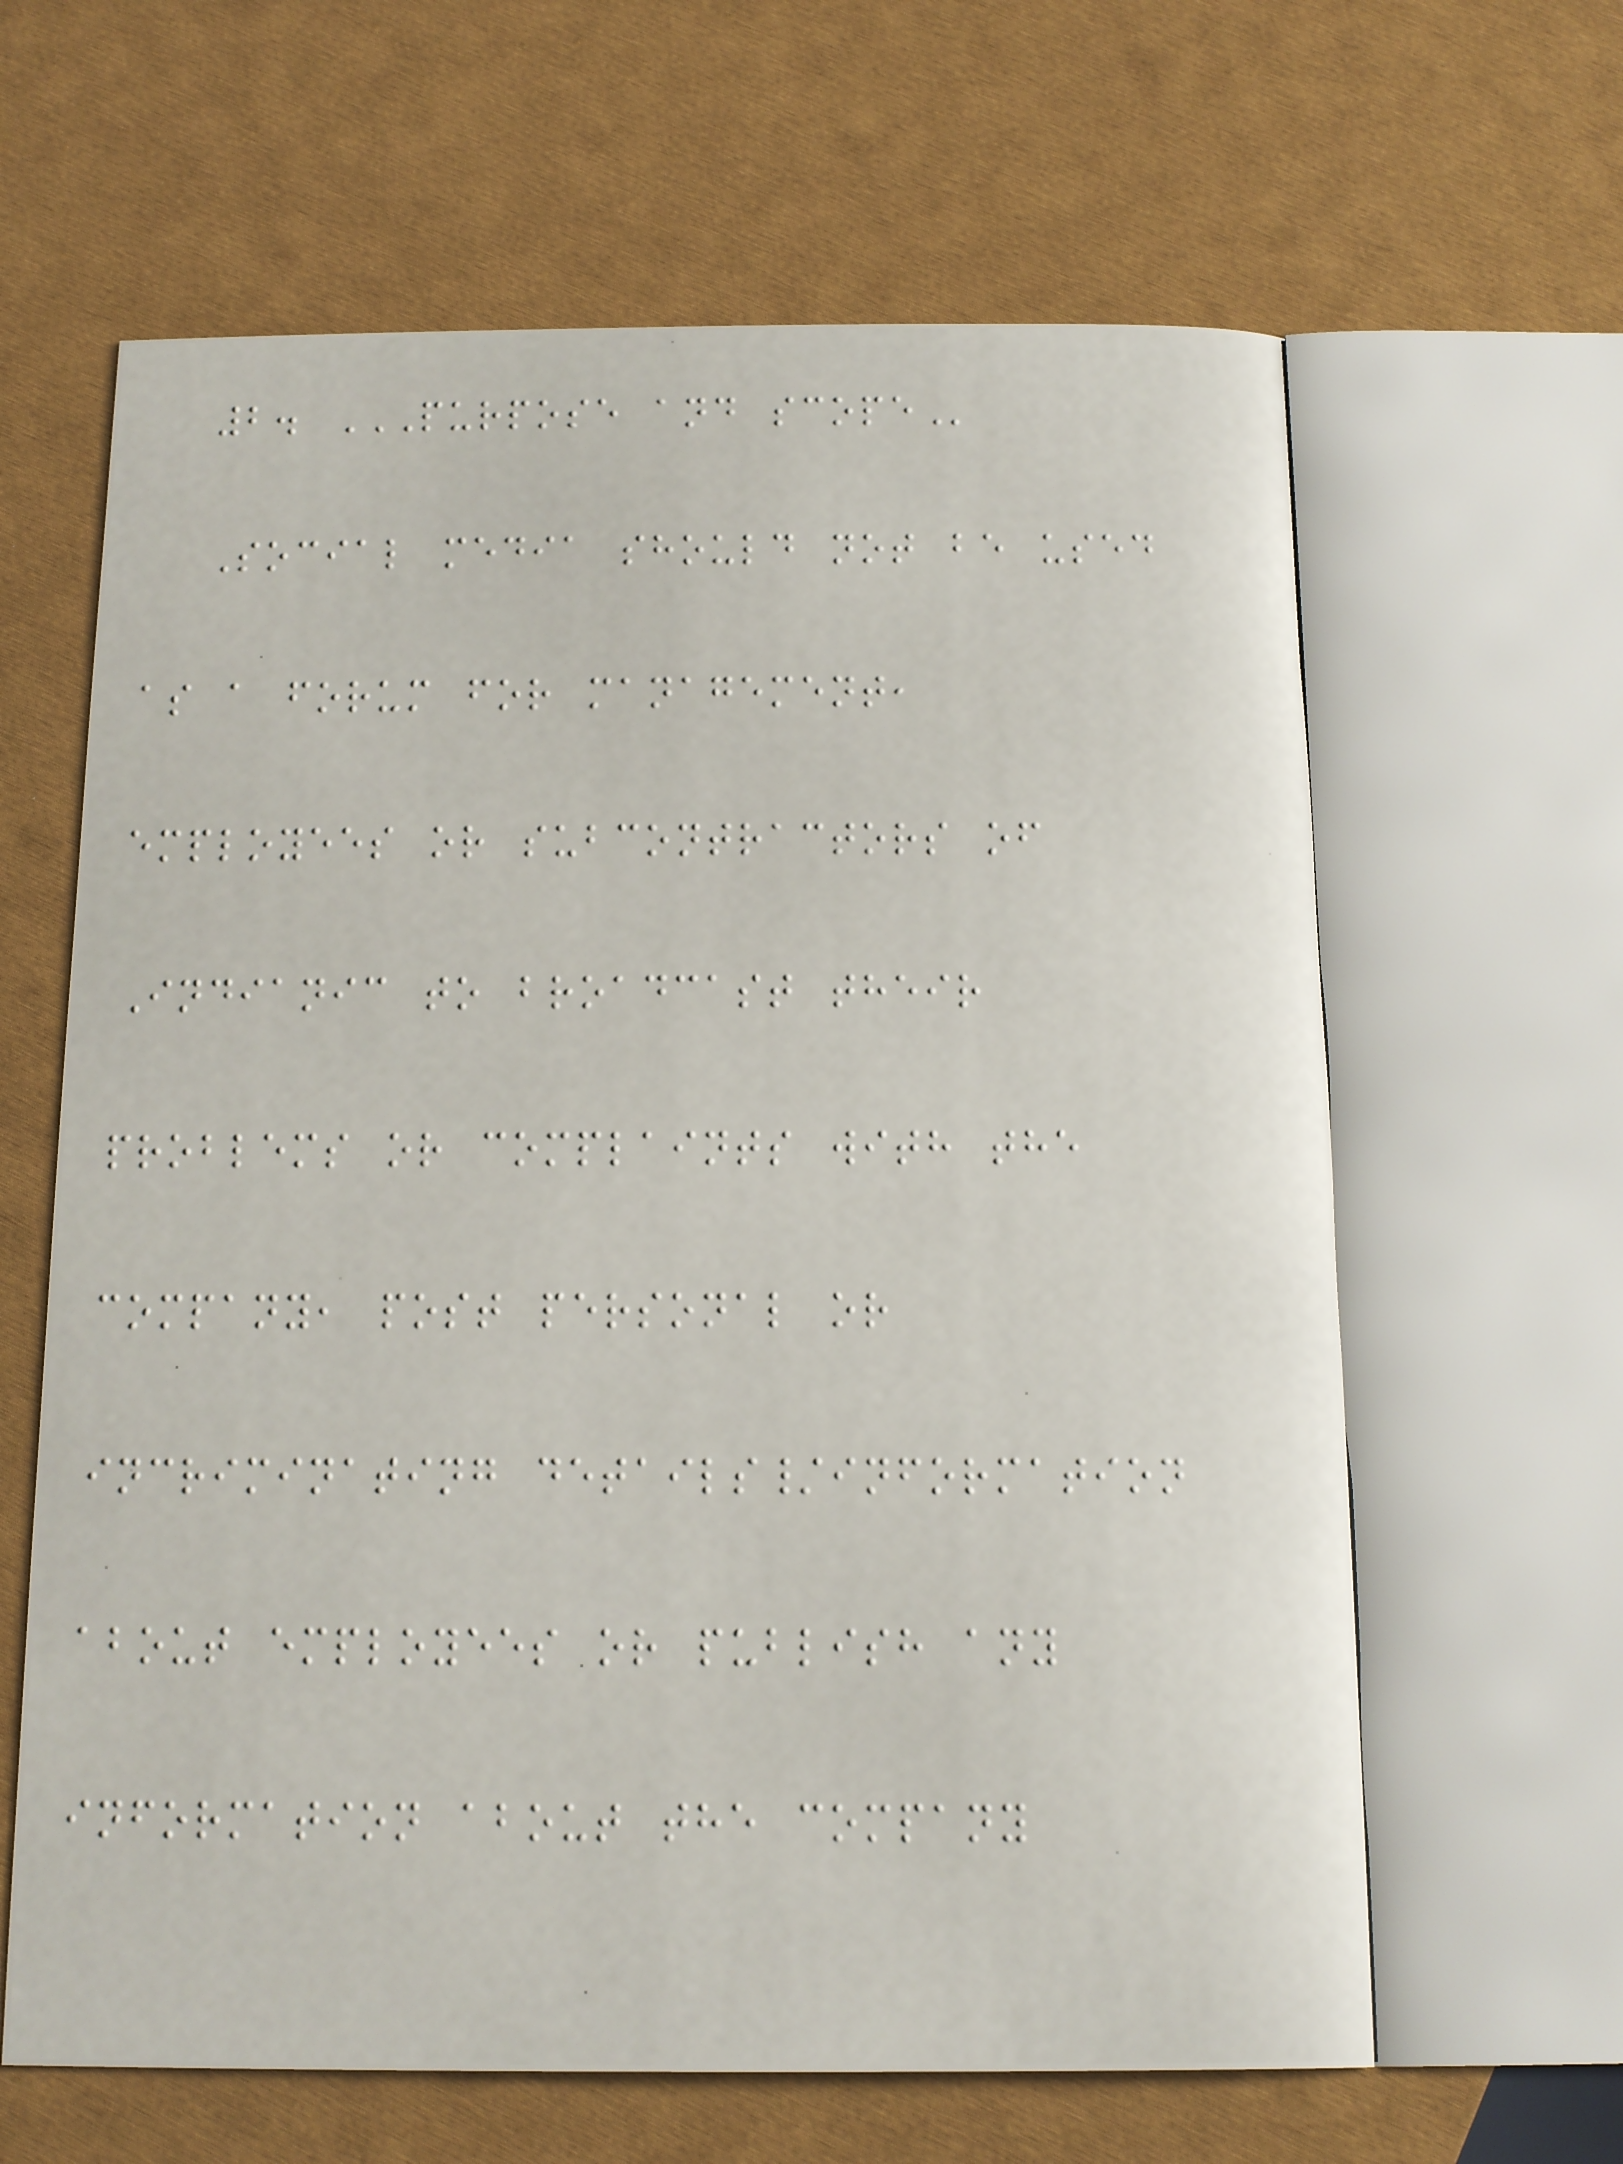2. PURPOSE AND SCOPE
Social media should not be used
as a forum for management,
employees or subcontractors of
Indianic to broadcast their
problems or complaints with the
company, post personal or
incriminating details/information
about employees or publish any
information about the company
